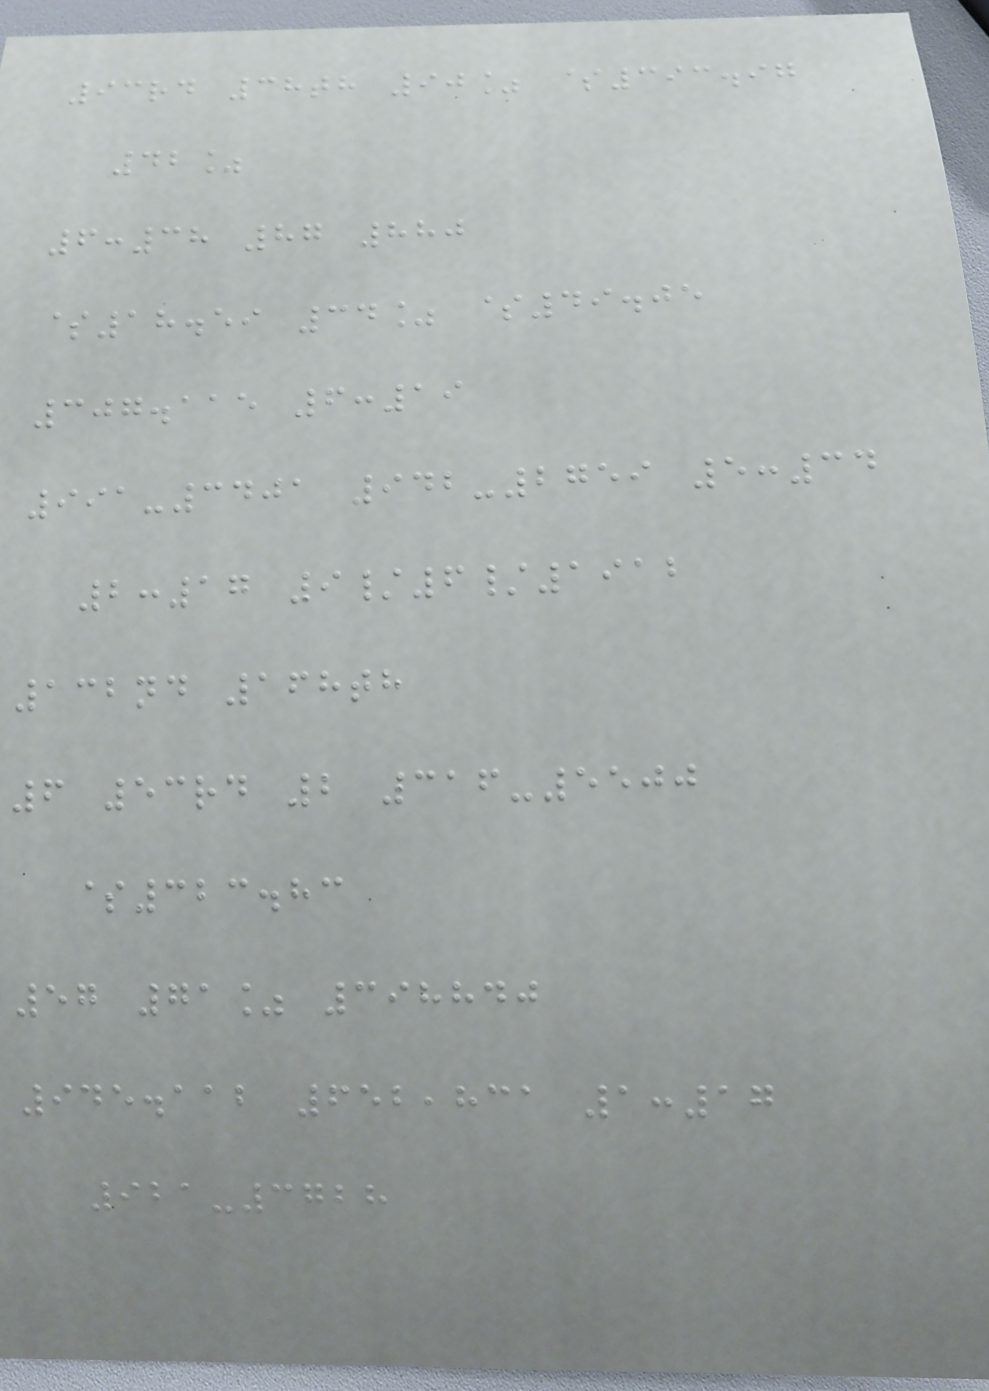93rd 38th 90% $393.97
42%
6:38 87 880
$18.59 34% $49.05
307.115 6:19
991-3401 942-2759 5:34
2:17 9/6/1912
132nd 168th
6 53rd 2 316-5500
$323.83
57 71% 398840
945.112 652,831 1:17
921-3728
